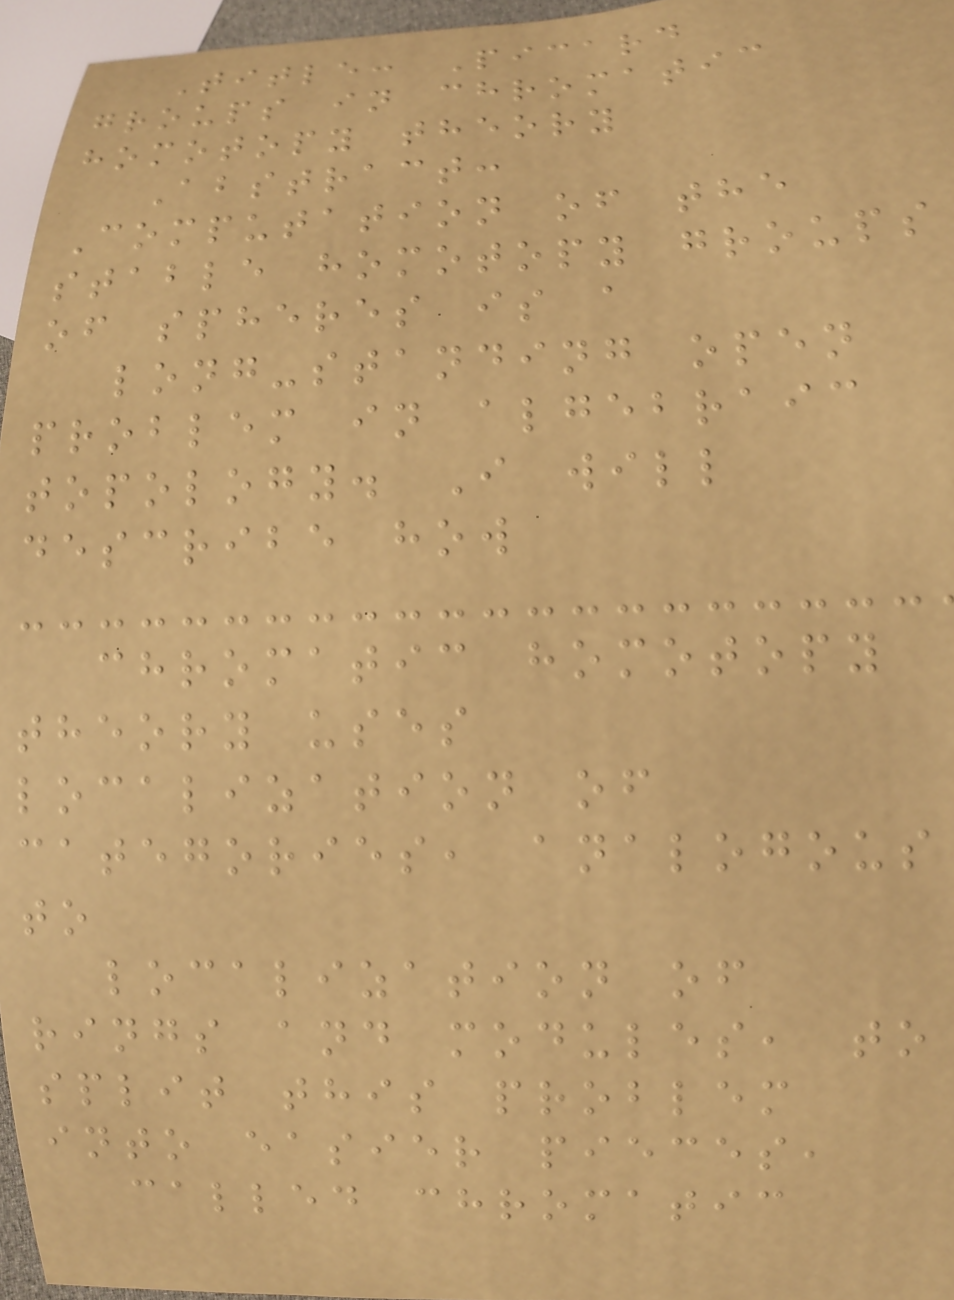Title: Picard
groups in chromatic
homotopy theory
Abstract:
Computation of the
stable homotopy groups
of spheres is a
long-standing open
problem in algebraic
topology. I will
describe how
chromatic homotopy
theory uses
localization of
categories, analogous
to
localization of
rings and modules, to
split this problem
into easier pieces,
called chromatic
